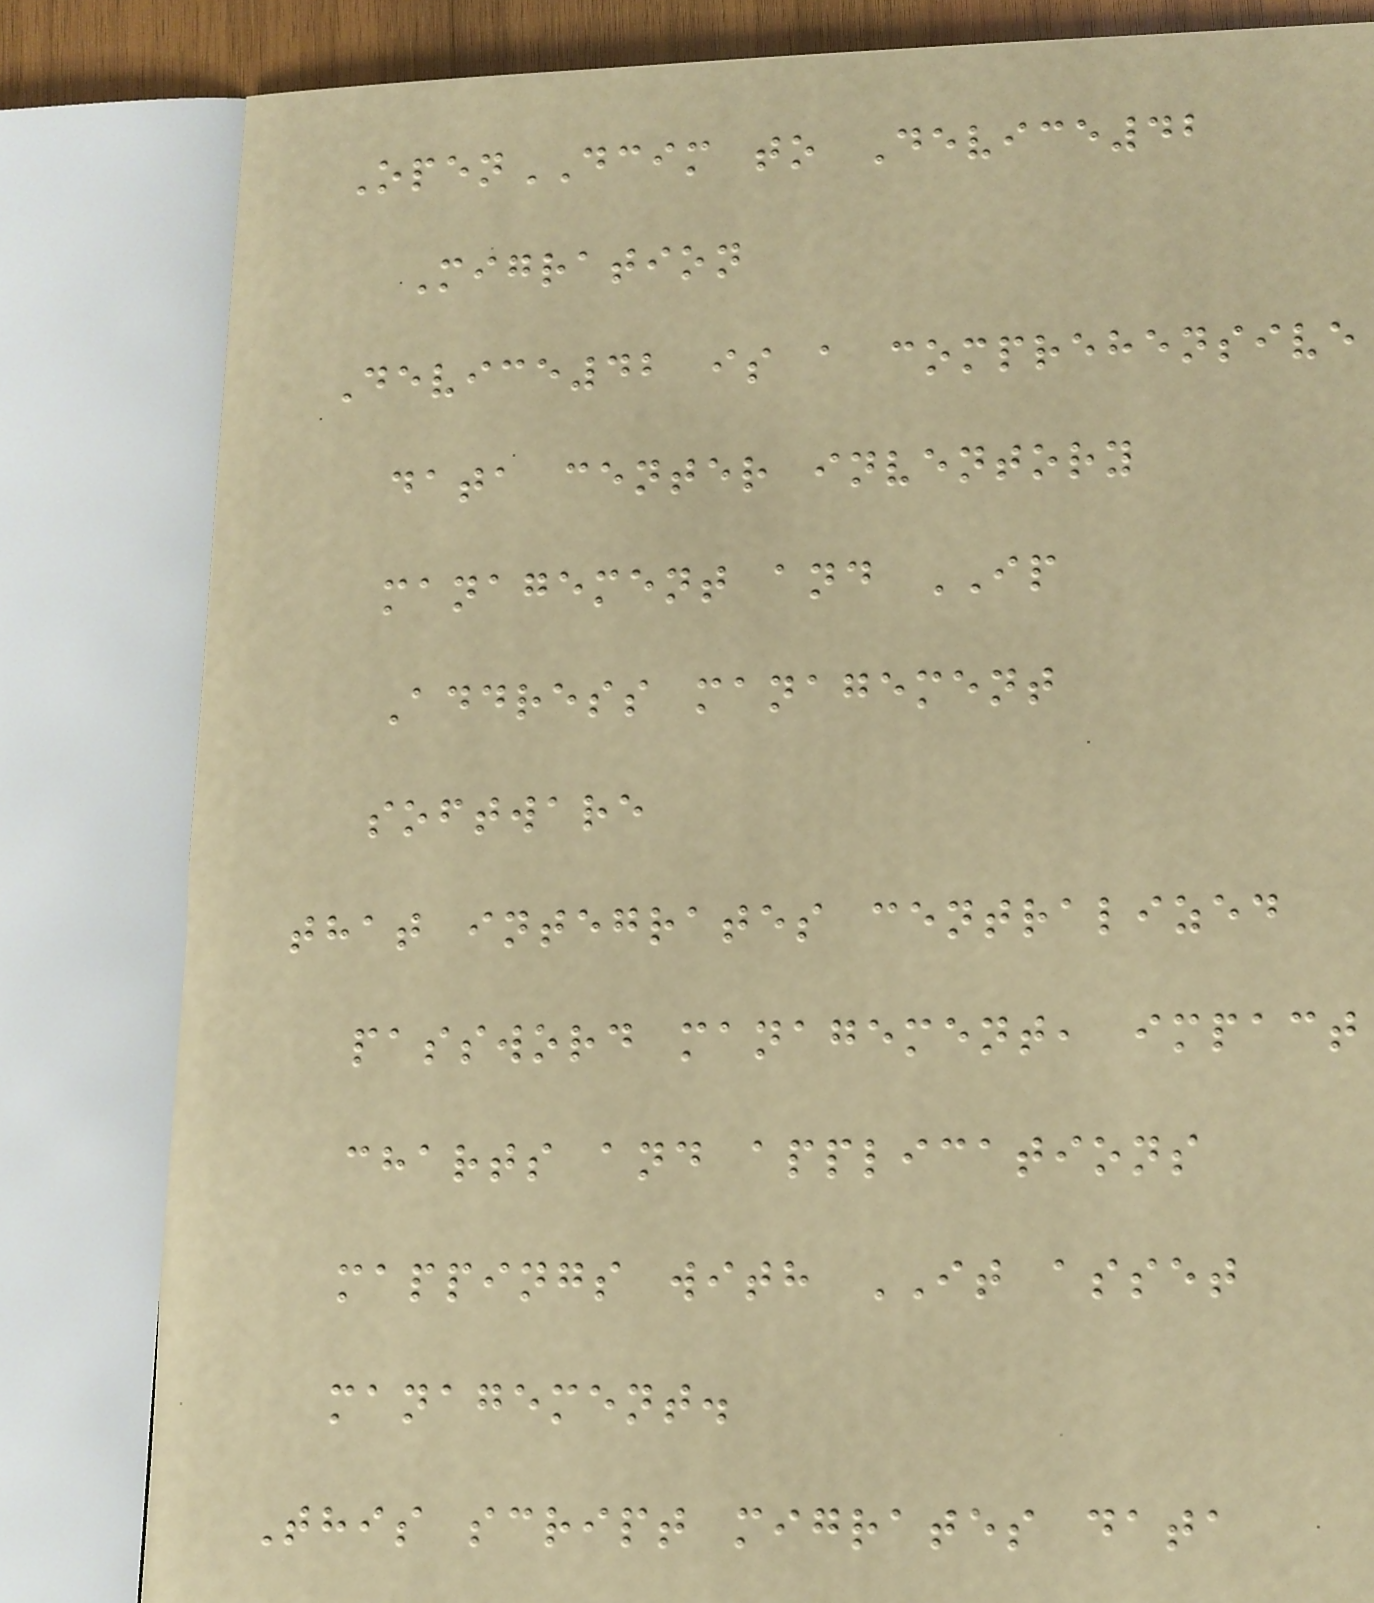OpenDCIM to Device42
Migration
Device42 is a comprehensive
data center inventory
management and IP
Address management
software
that integrates centralized
password management, impact
charts and applications
mappings with IT asset
management.
This script migrates data
